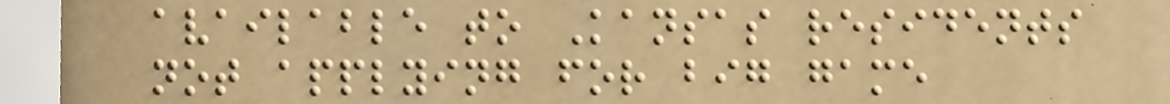available to Kansas residents
not applying for big game
